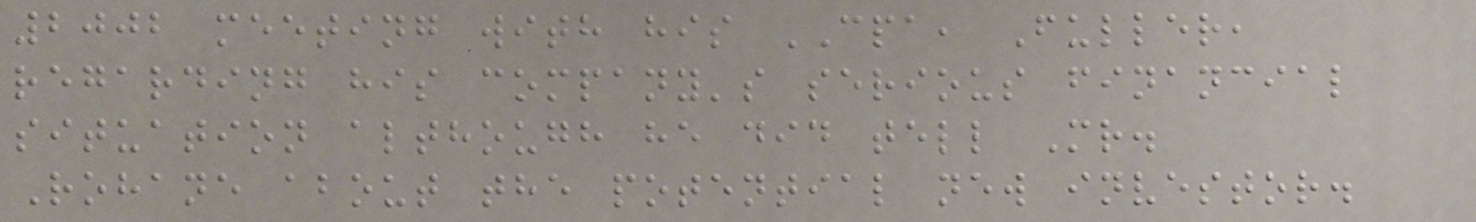2002 meeting with his CPA, Fuller,
regarding his company's serious financial
situation although he did tell Mr.
Rohane about the potential new investor.
